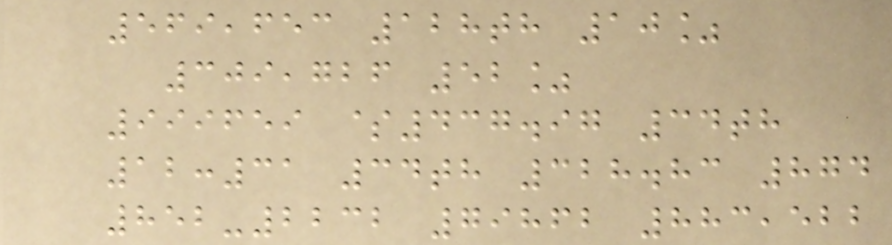569,653 128th 10%
309,726 52%
999659 $437.97 34th
12:31 34th 328.83 874
852-2232 79862 883,522
